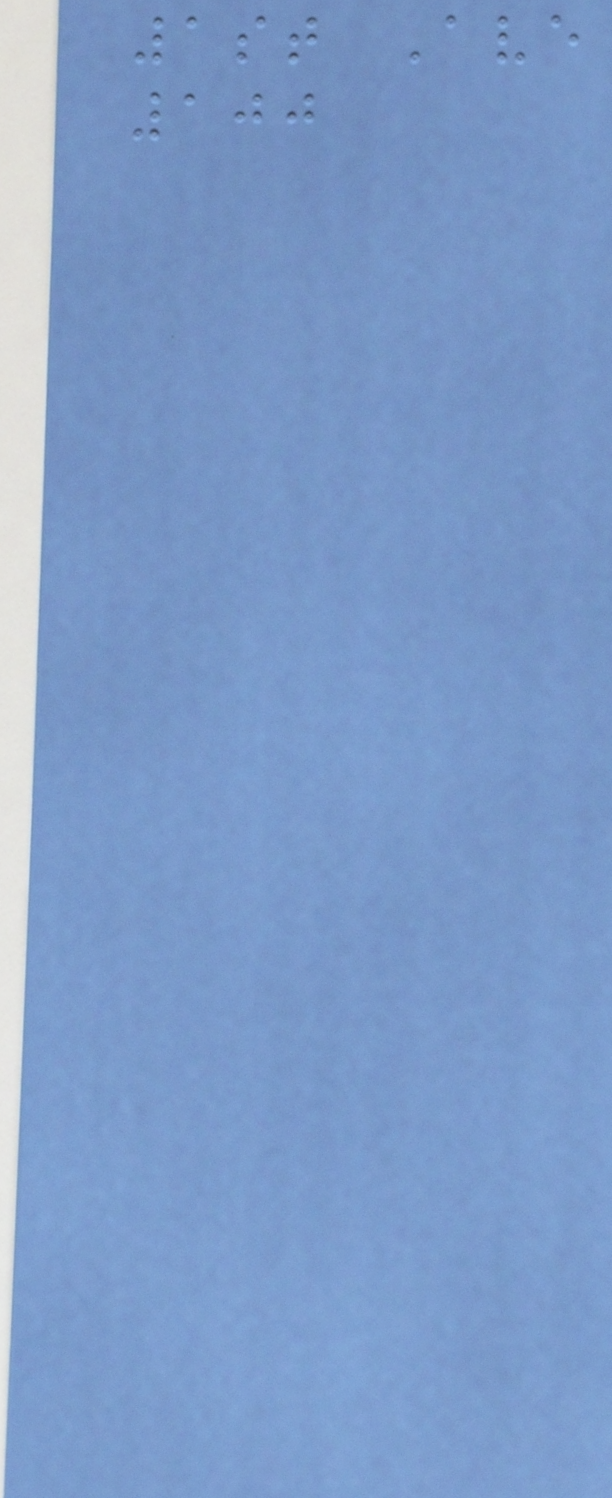1st Ave
100
